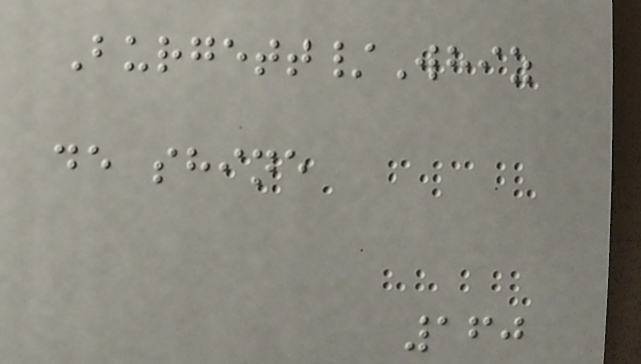Burgett/Whiz
de shine
160
